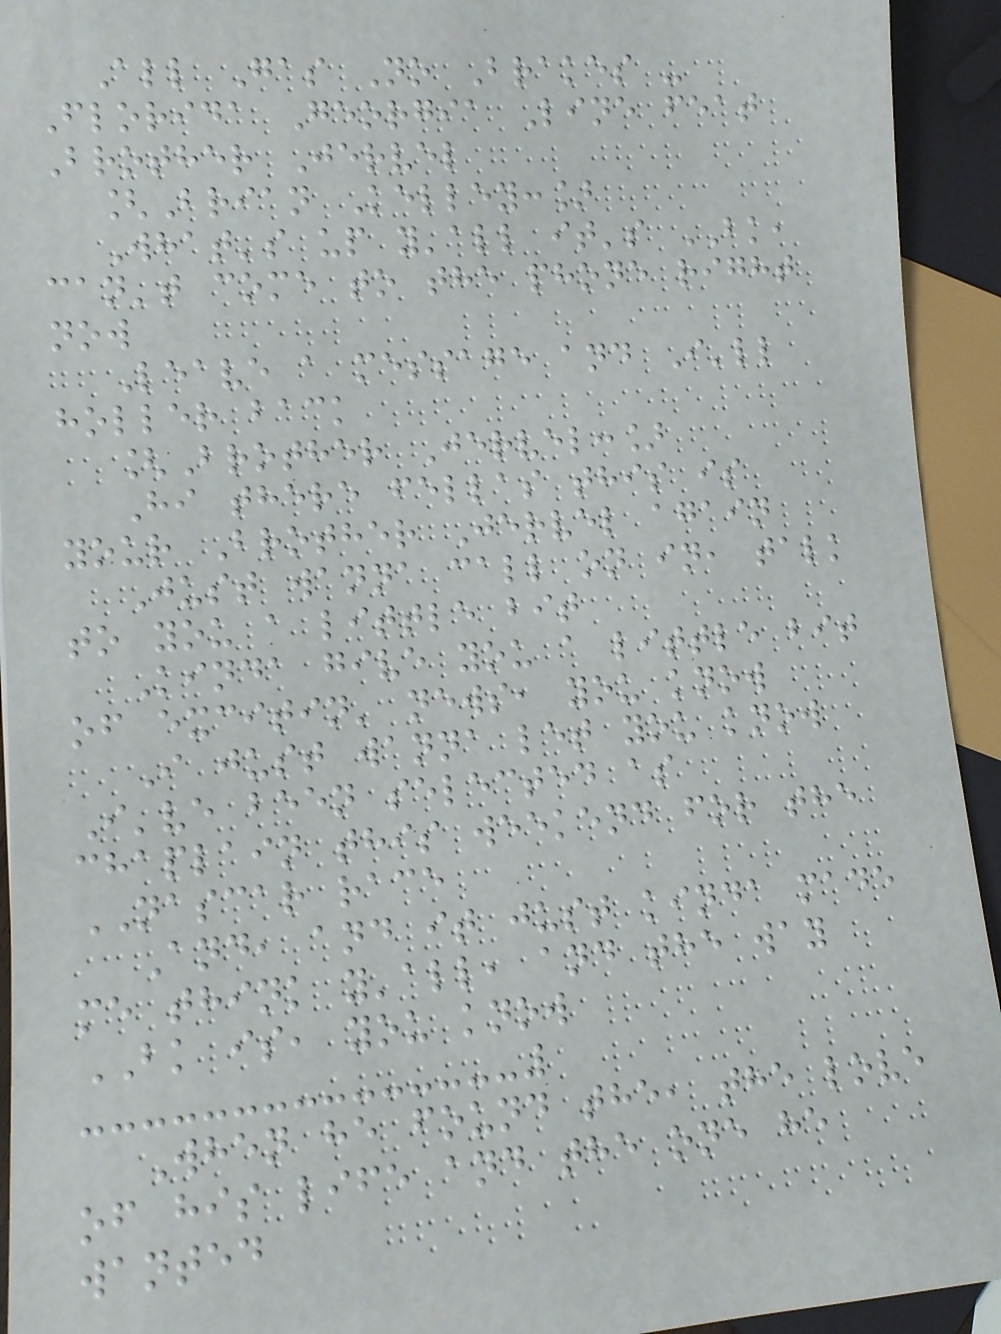All Gas No Brakes -
Florida Georgia Line feat
Brother Jervel
[Brian Kelley:]
What's up y'all it's BK,
can't come to the phone right
now
Leave a message and I'll
holler back
[Brother Jervel:]
Hi there fellas this is
your Brother Jervel again
Just wanna call on in, talk
to you a little bit
Kinda give you a little bit
of excitin' news, you know
I just wanna let you know
I've been selected as
chaplain this weekend for the
NASCAR race
And, and it just kinda made
me think y'all, and the way
BK is, you know
When he found the, the love
of his life and the one he
wanted
